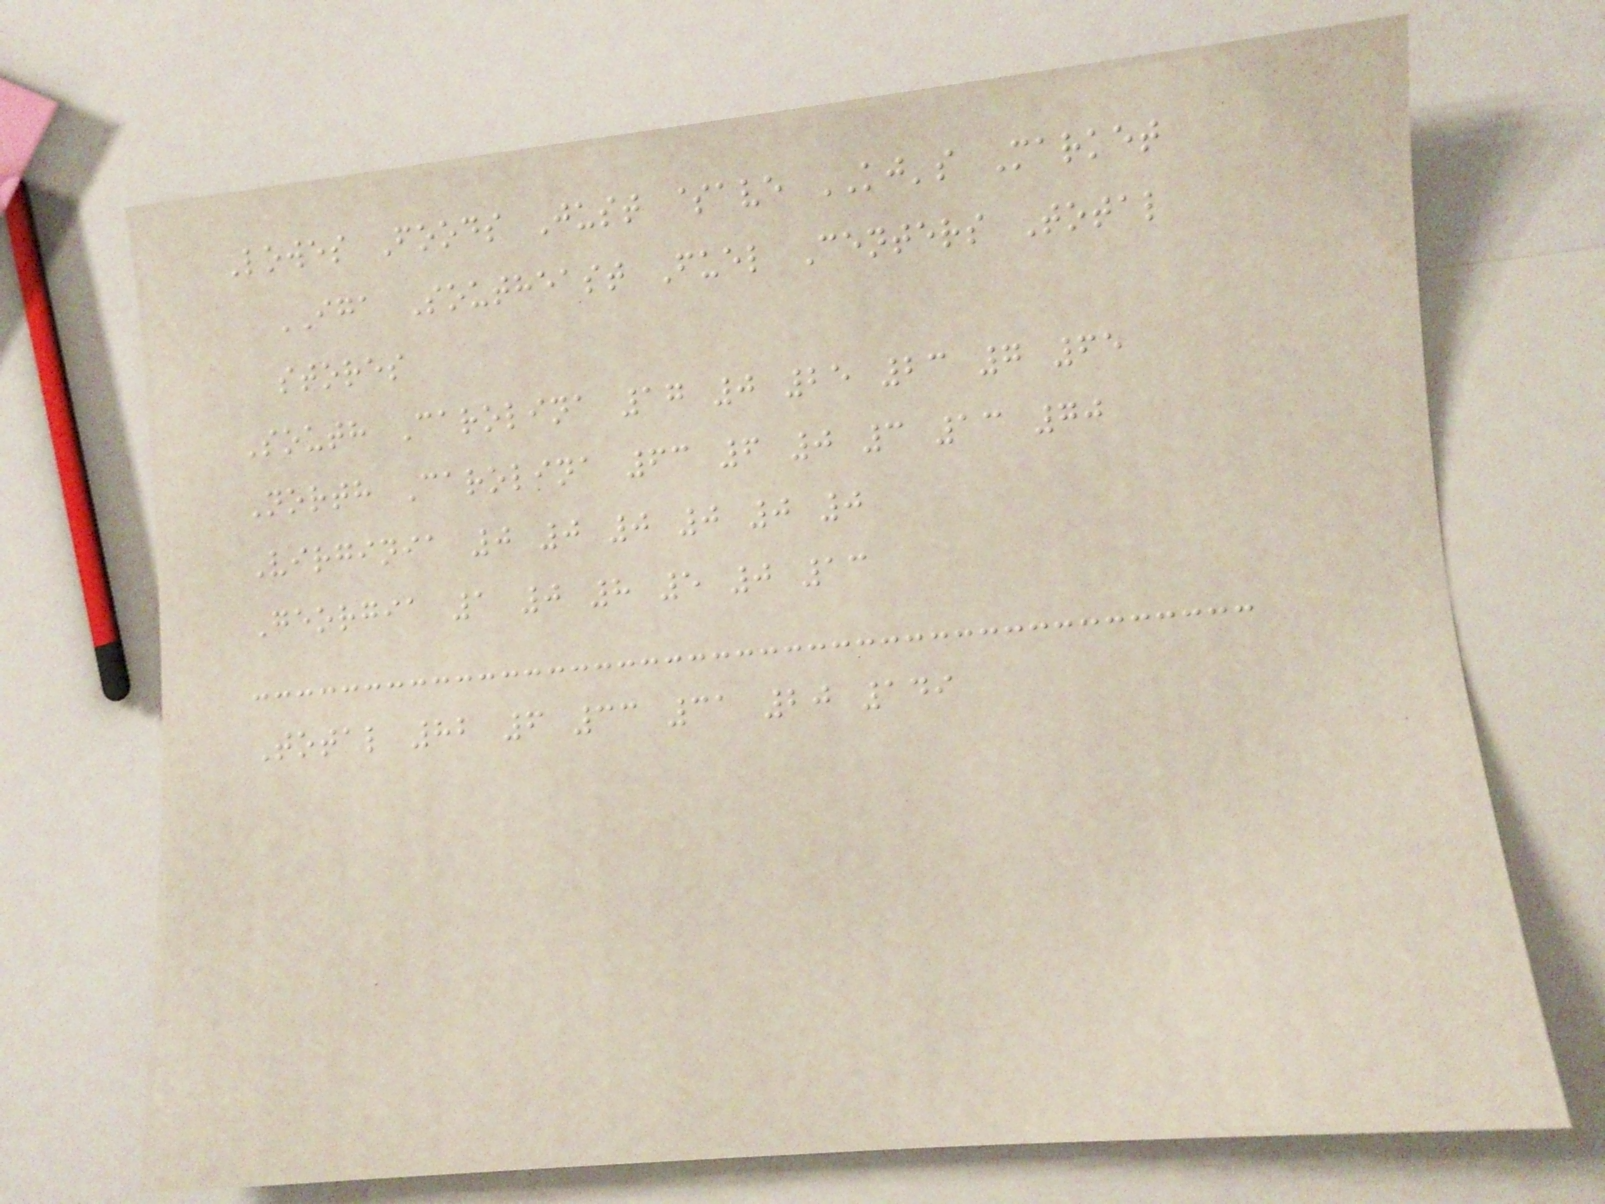Lowes Foods Just $ave KJ's Market
IGA Southeast Fuel Centers Total
stores
South Carolina 17 0 25 23 7 65
North Carolina 63 6 0 3 13 70
Virginia 0 0 0 0 0 0
Georgia 1 0 8 5 0 13
Total 82 6 33 31 20 149
